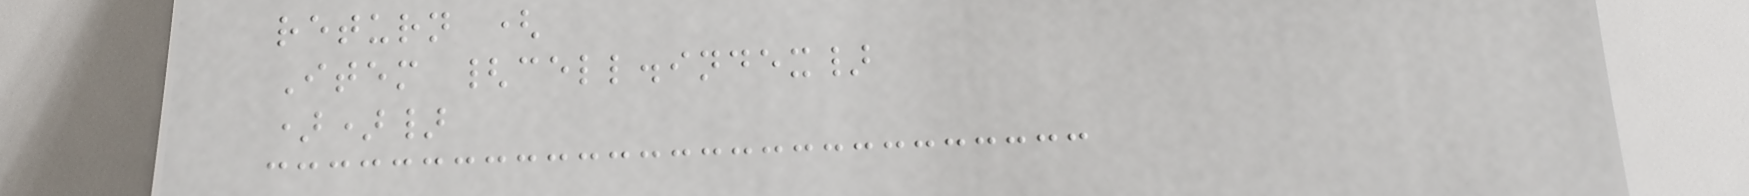return (
Item {cell.index}
))}
